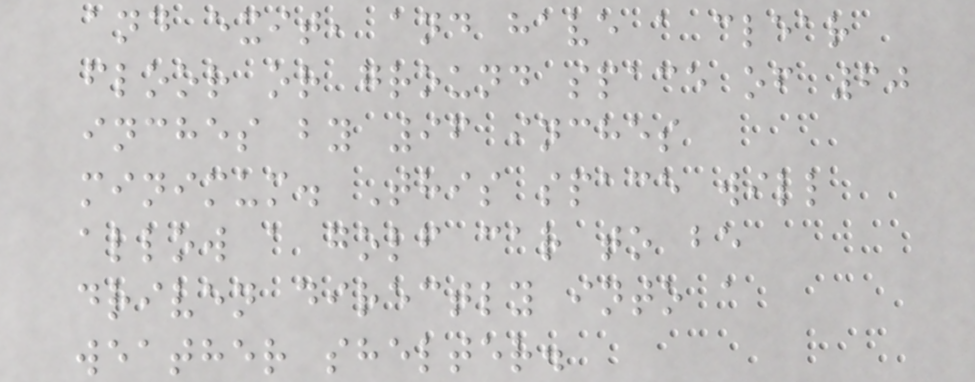and exit, and have a clear
floor or ground space of 60
inches by 96 inches
minimum. This space will
allow a golf car to be
driven directly into a
weather shelter.
